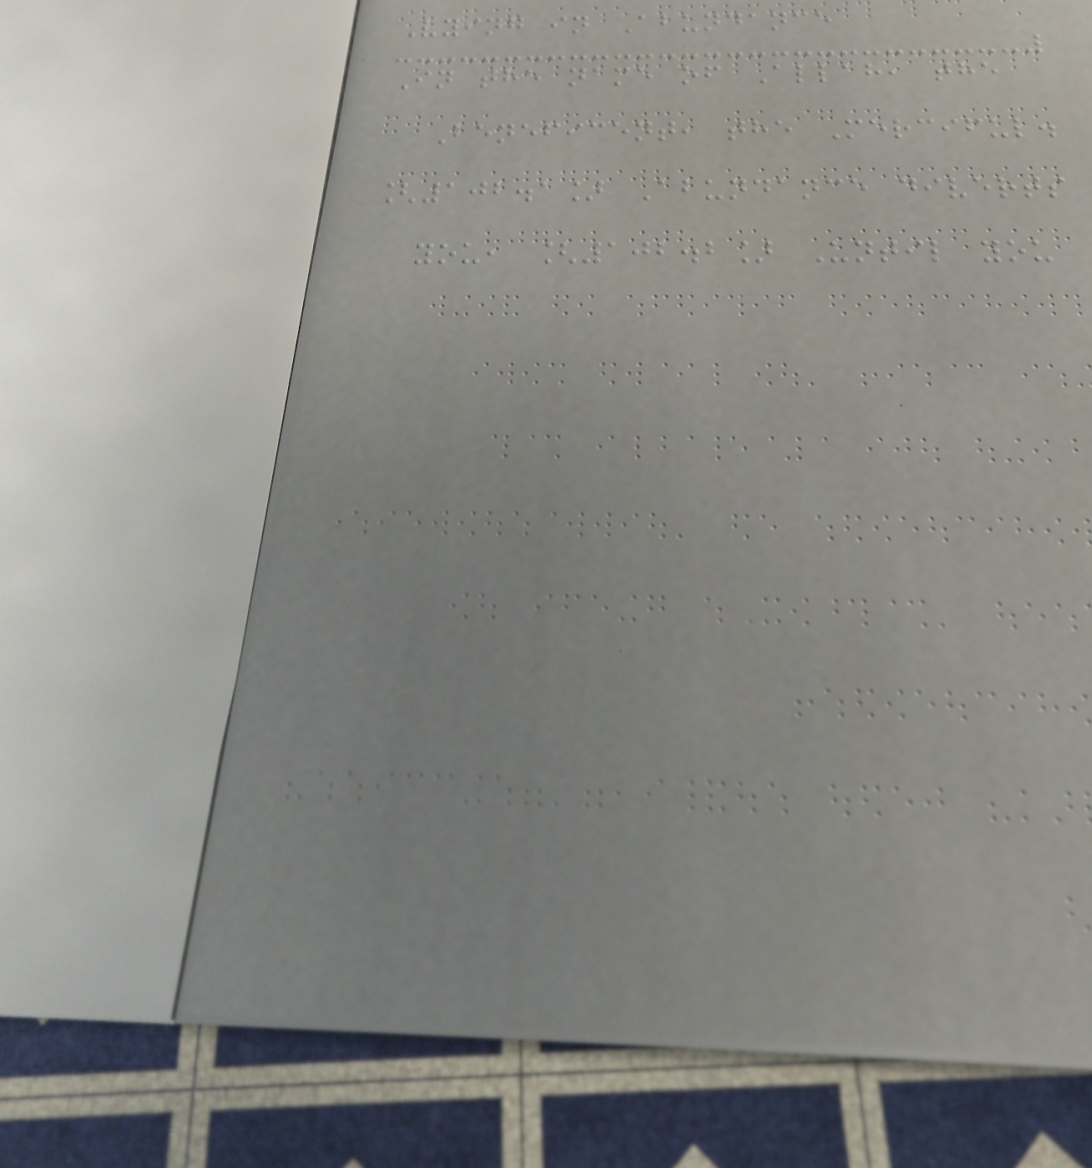Vying in Abundance
In the name of Allah, the
Beneficent, the Merciful.
[102.1] Abundance diverts
you, [102.2] Until you
